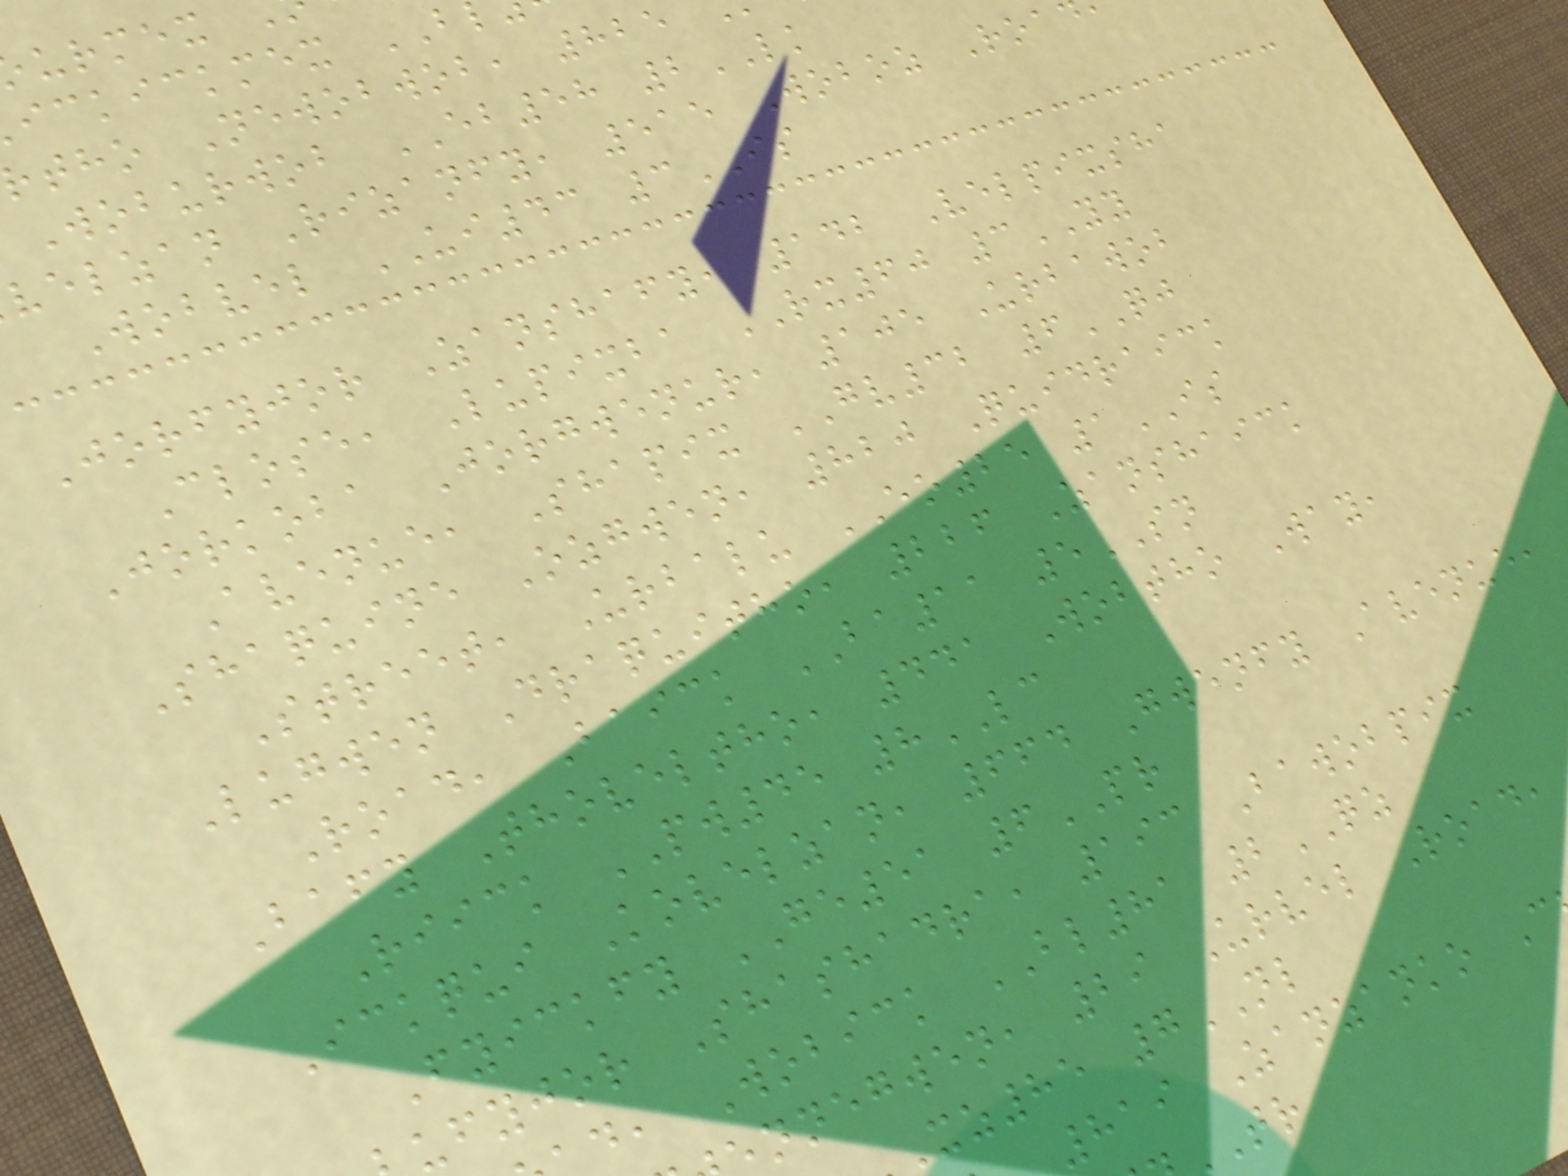ickickmex
tho Newobwob, 825
Woburwob EB58 2LK
velzan Rizanfy, 515 Woboz Roa
Wobvel UI43 3IS
Jorfyjor Zanshafy, 142 Velpixsha
Close, Lupixba RX60 3YY
Jorkoba Jorgwenur, 105 Urbawob
Avenue, Shapix GV32 6QJ
Shaquine Ozgwen, 820 Quidraick
Street, Urbalu EO25 1IS
Lugwen Draquitho, 226 Zanshaick
Road, Baick BA11 5SN
Bafy Thoveltho, 441 Wobtho Way,
Riick PW45 8LC
Ickqui Kovelzan, 664 Gwenfy Avenue,
Fyickfy GE51 6PR
ufyjor Shashadra, 193 Bawobpix
d, Wobick BL81 2QZ
nnegwen, 29 Urvel Road,
xz85 7NL
819 Zanzanko C
